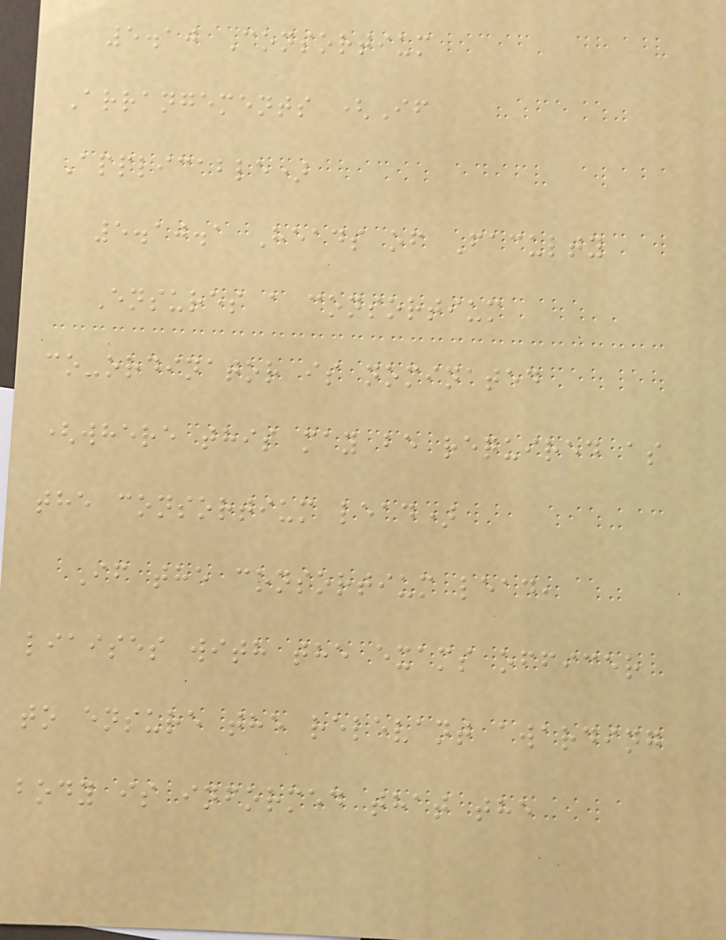5.10 Consortium
Arrangements (If
Applicable)
5.10.1 Heads of Faculty
Ensures a consortium
co-ordinator is nominated
(where this may be required as
the consortium lead)
If the consortium lead,
liaises with the exams officer
to ensure the relevant awarding
body is informed that the
